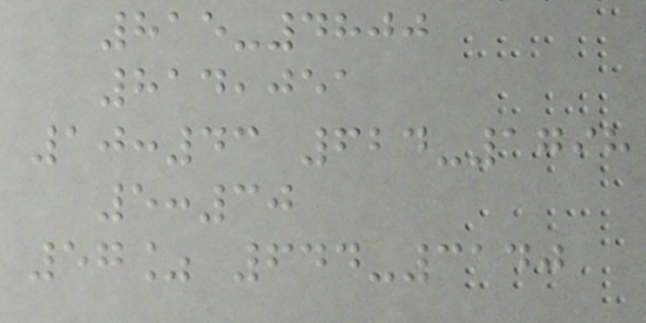815-4800
814,051
10:43 624-1798
5:30
57% 644-3140
